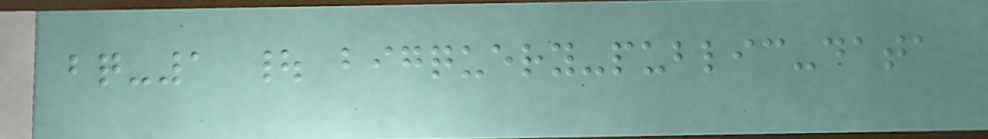bq-1 | bigquery-public-data
